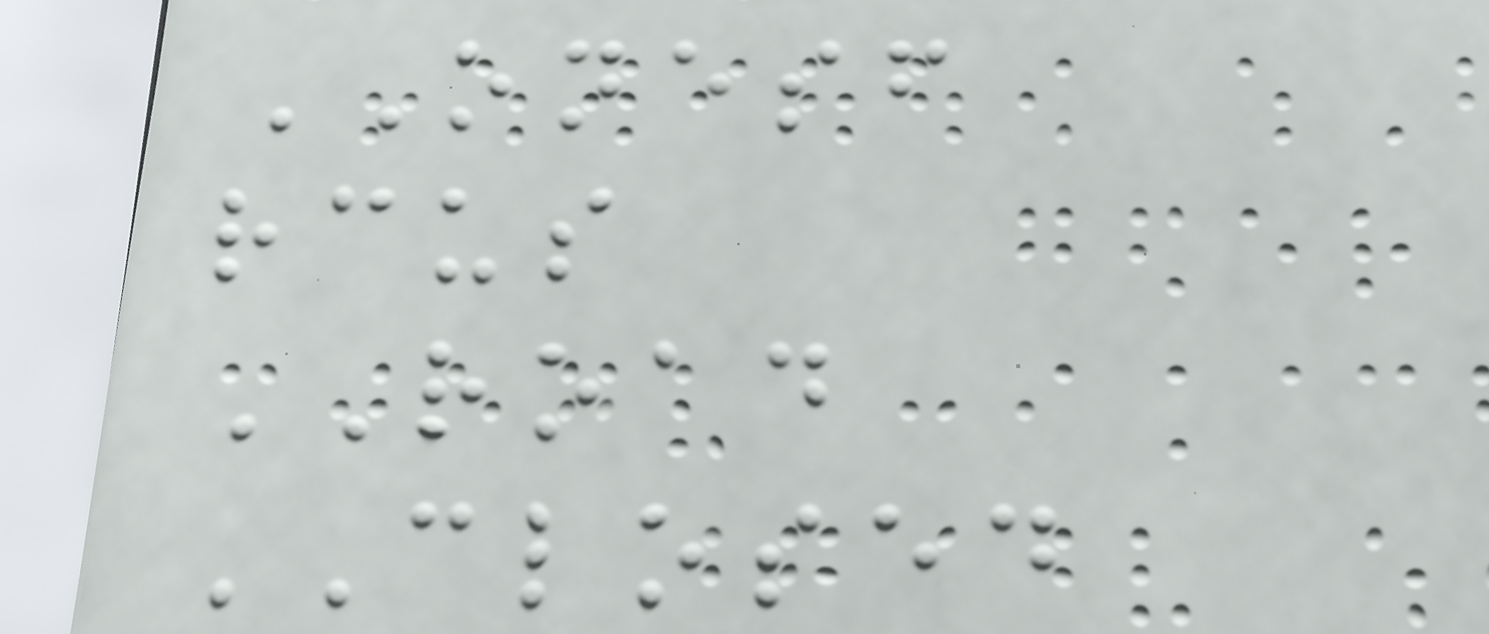ONESF
rcus
ROAD
CLOSED
